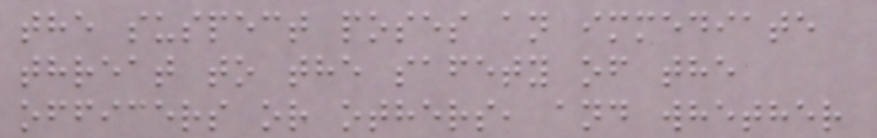the suspect poses an immediate
threat to the safety of the
officers or others, and whether
